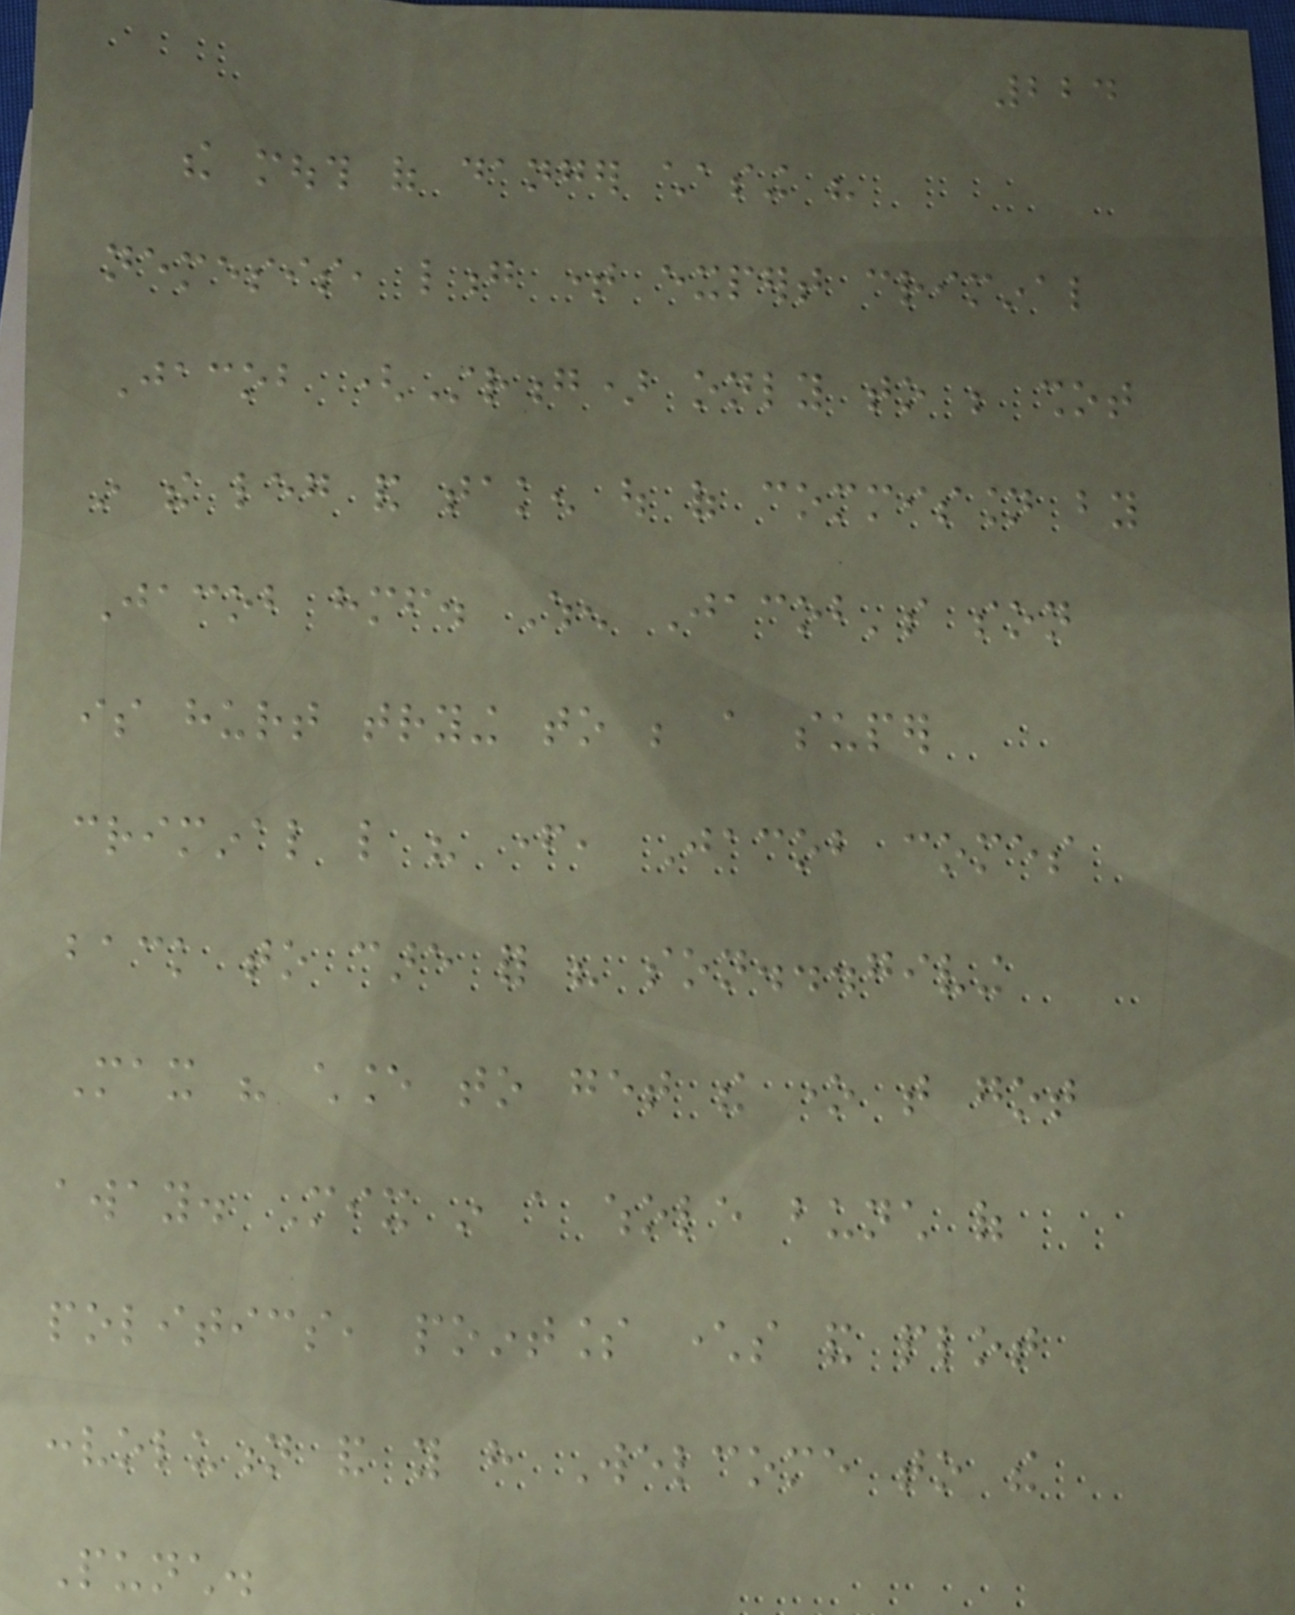224
the mouth of danger chasing his
nemesis, long time expert criminal
Jacob (Strong) only to be shot
in the leg and taken out of commission by
Jacob himself. When Jacob's son
is hurt trying to be a super
criminal like his father, Jacob comes
back to care for his son...giving
Max his chance to get the one that got
away. Mix in a whole bunch of
politics, pointless characters and plot
convolution and you have Welcome to the
Punch.
